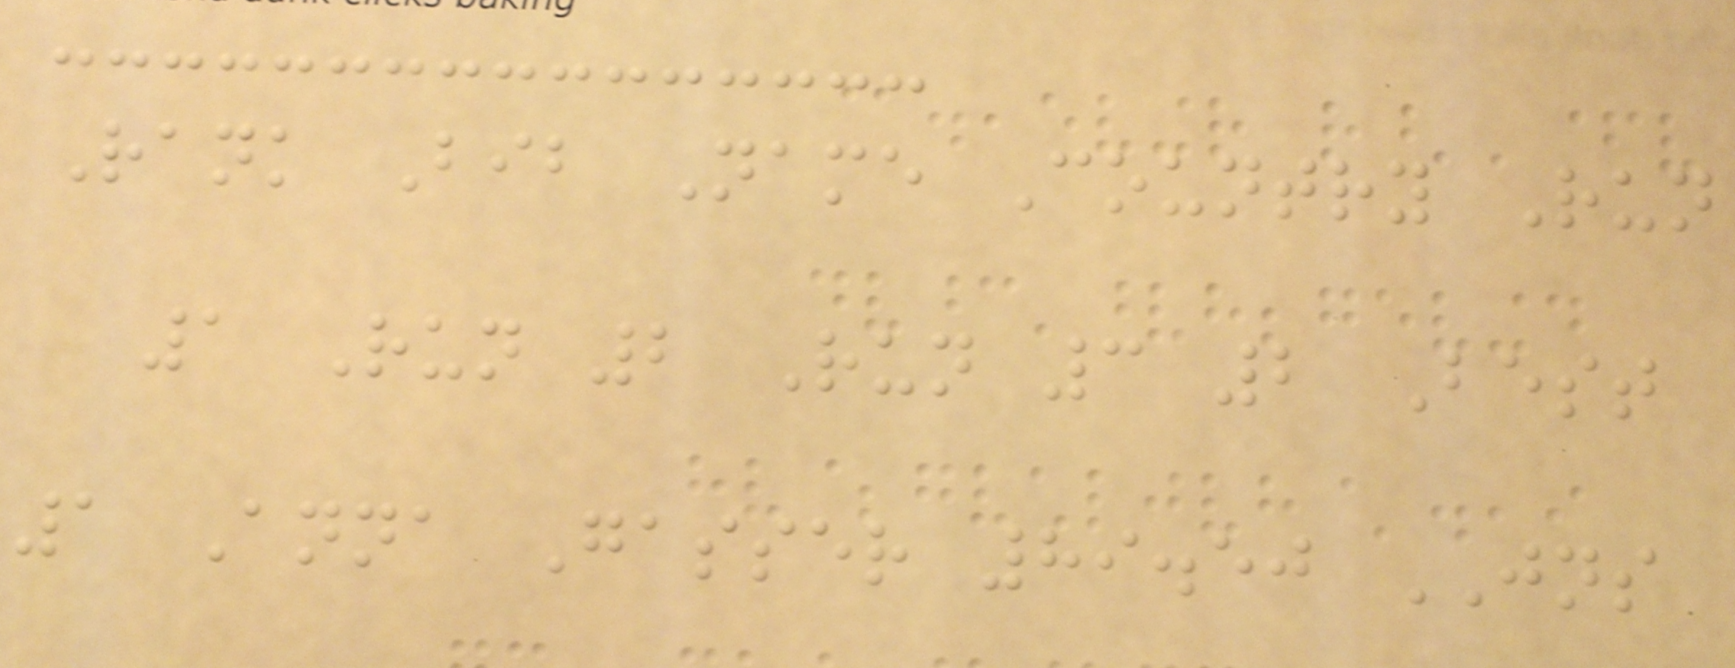Rank Bib Name Country Run
1 Run 2 Run 3 2 Best
1 Anna Gasser 89.50 JNS
